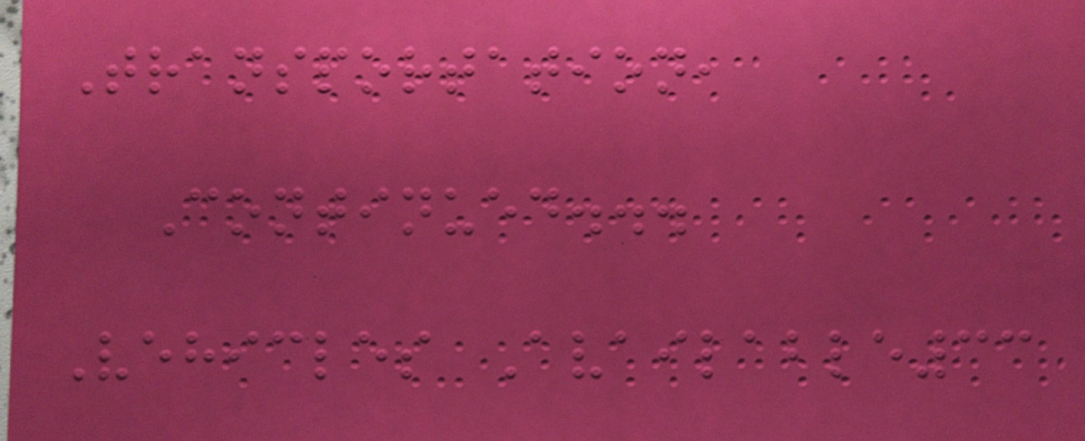Transportation,
Continued...
Vehicles Available33
